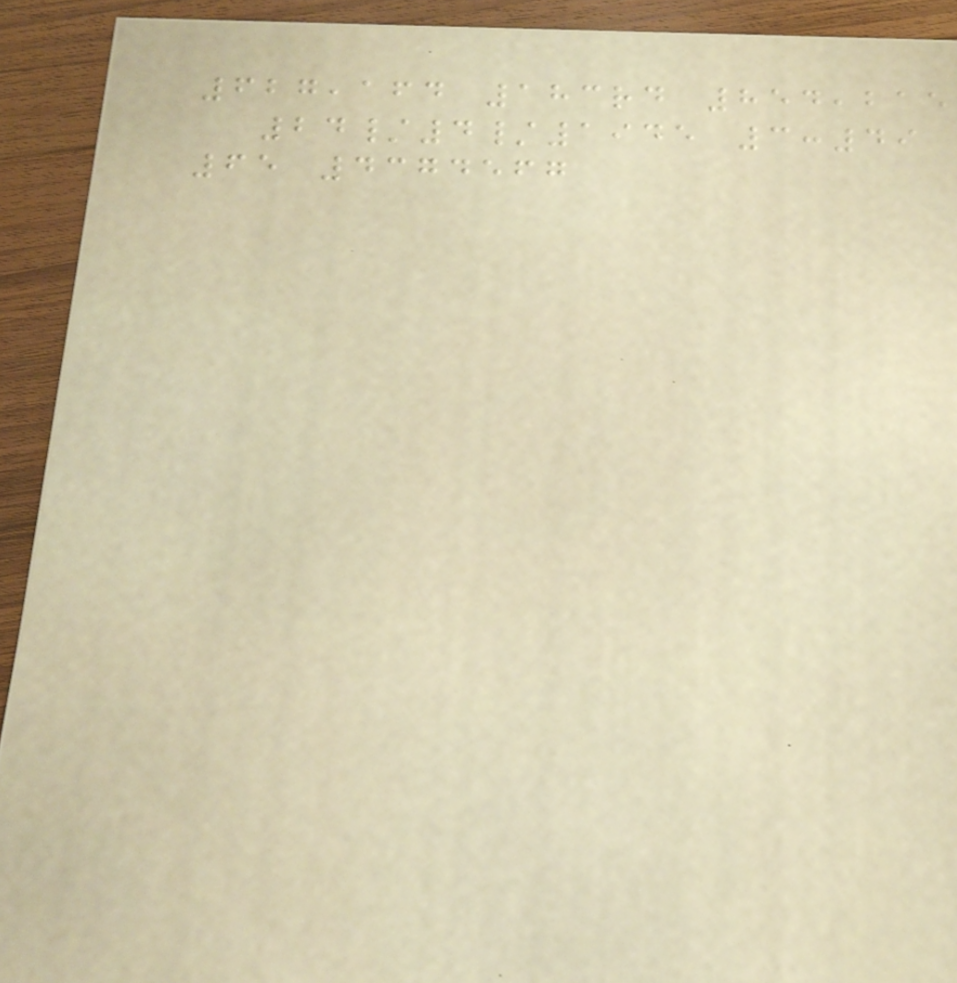627,164 183rd 854,215
24/4/1945 3:49
65 4374567
